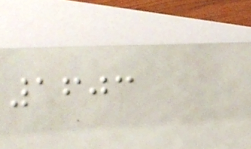1603
